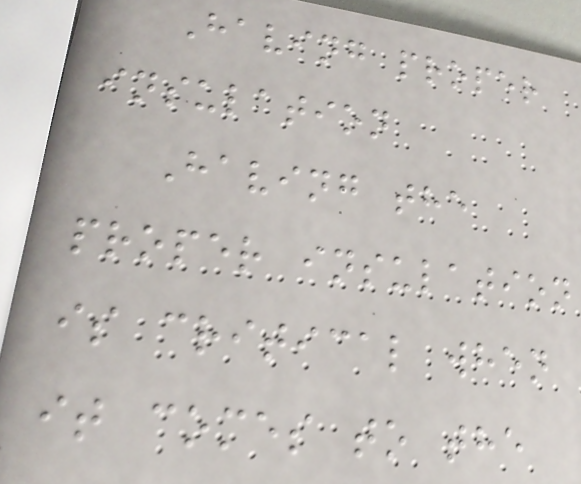Having proper
insulation
Having the
proper insulation
is critical when
it comes to the
